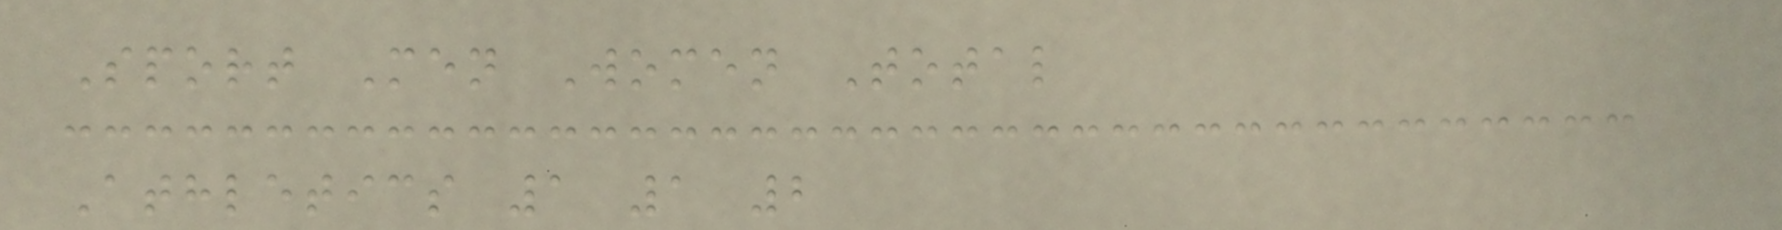Sport Men Women Total
Athletics 1 1 2
